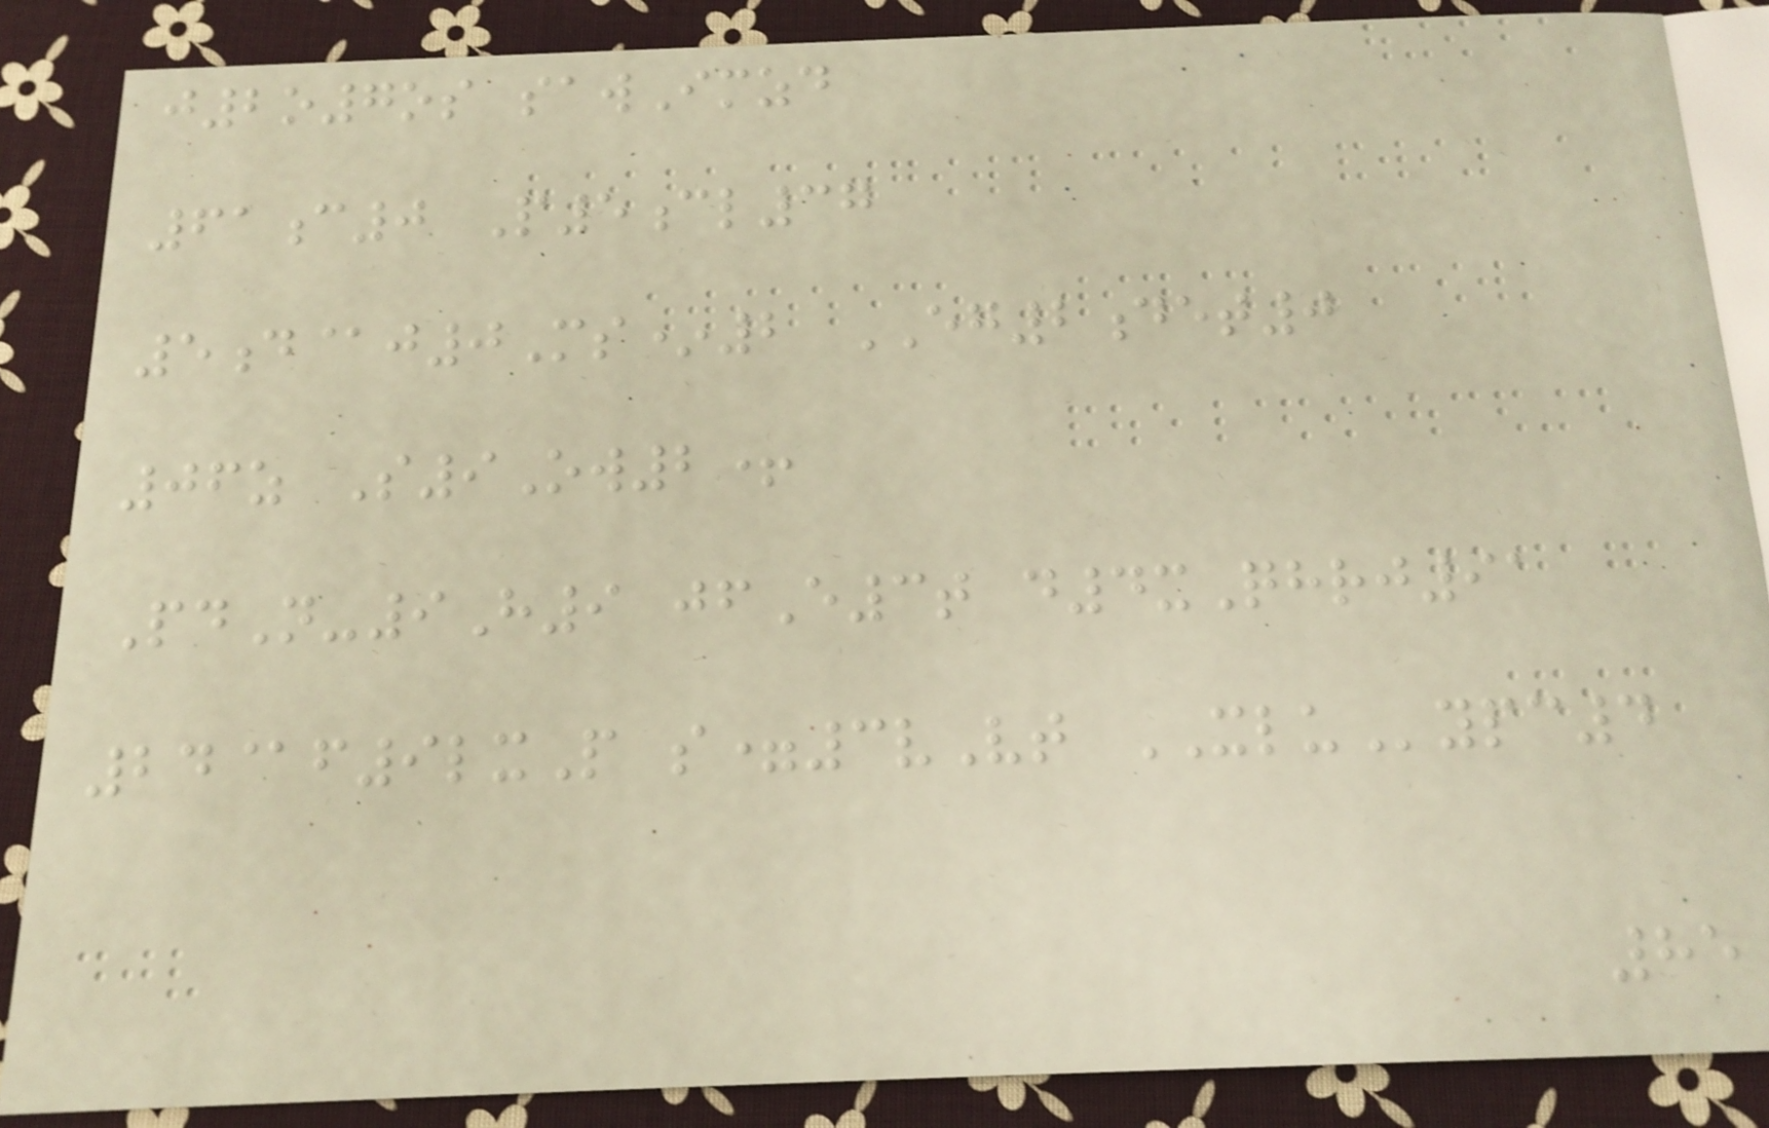j2o7os sawImzd
61c0 P5cl37
5d@j0Ms*2 EG2det0
06z S9Ow2+
PdN-9H9 jfE3t d4xQhrj91
24@f9lxP s=3vVt XLUypc4
85
